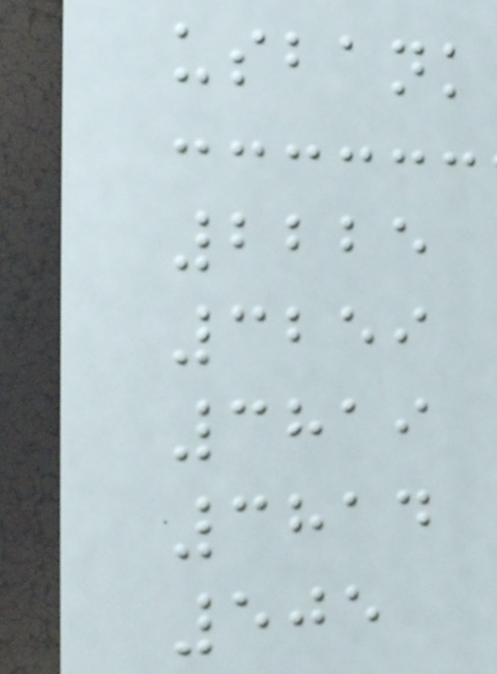usbank
2225
3259
3819
3814
505
